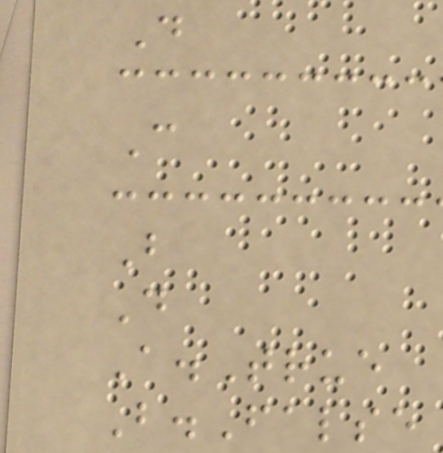D
C
B
D
A.True
B.False
